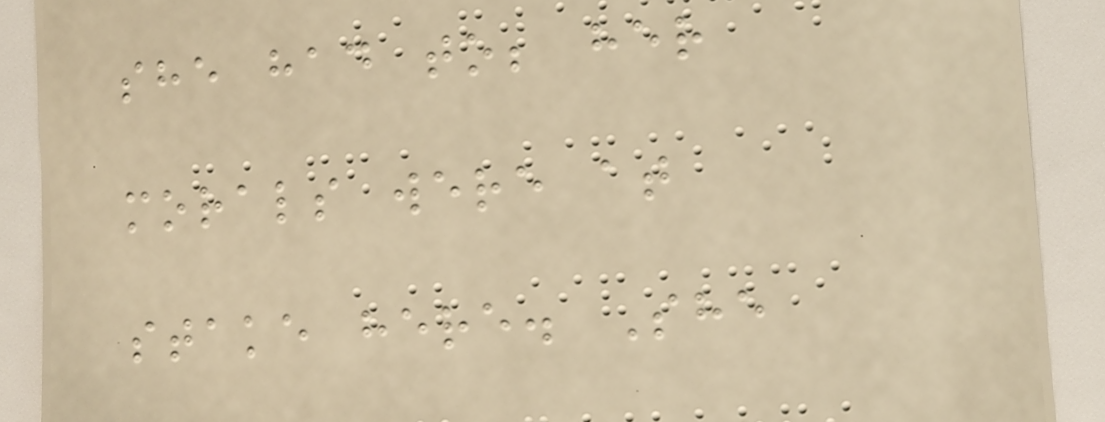she had to; her
morals were at
stake here. She
